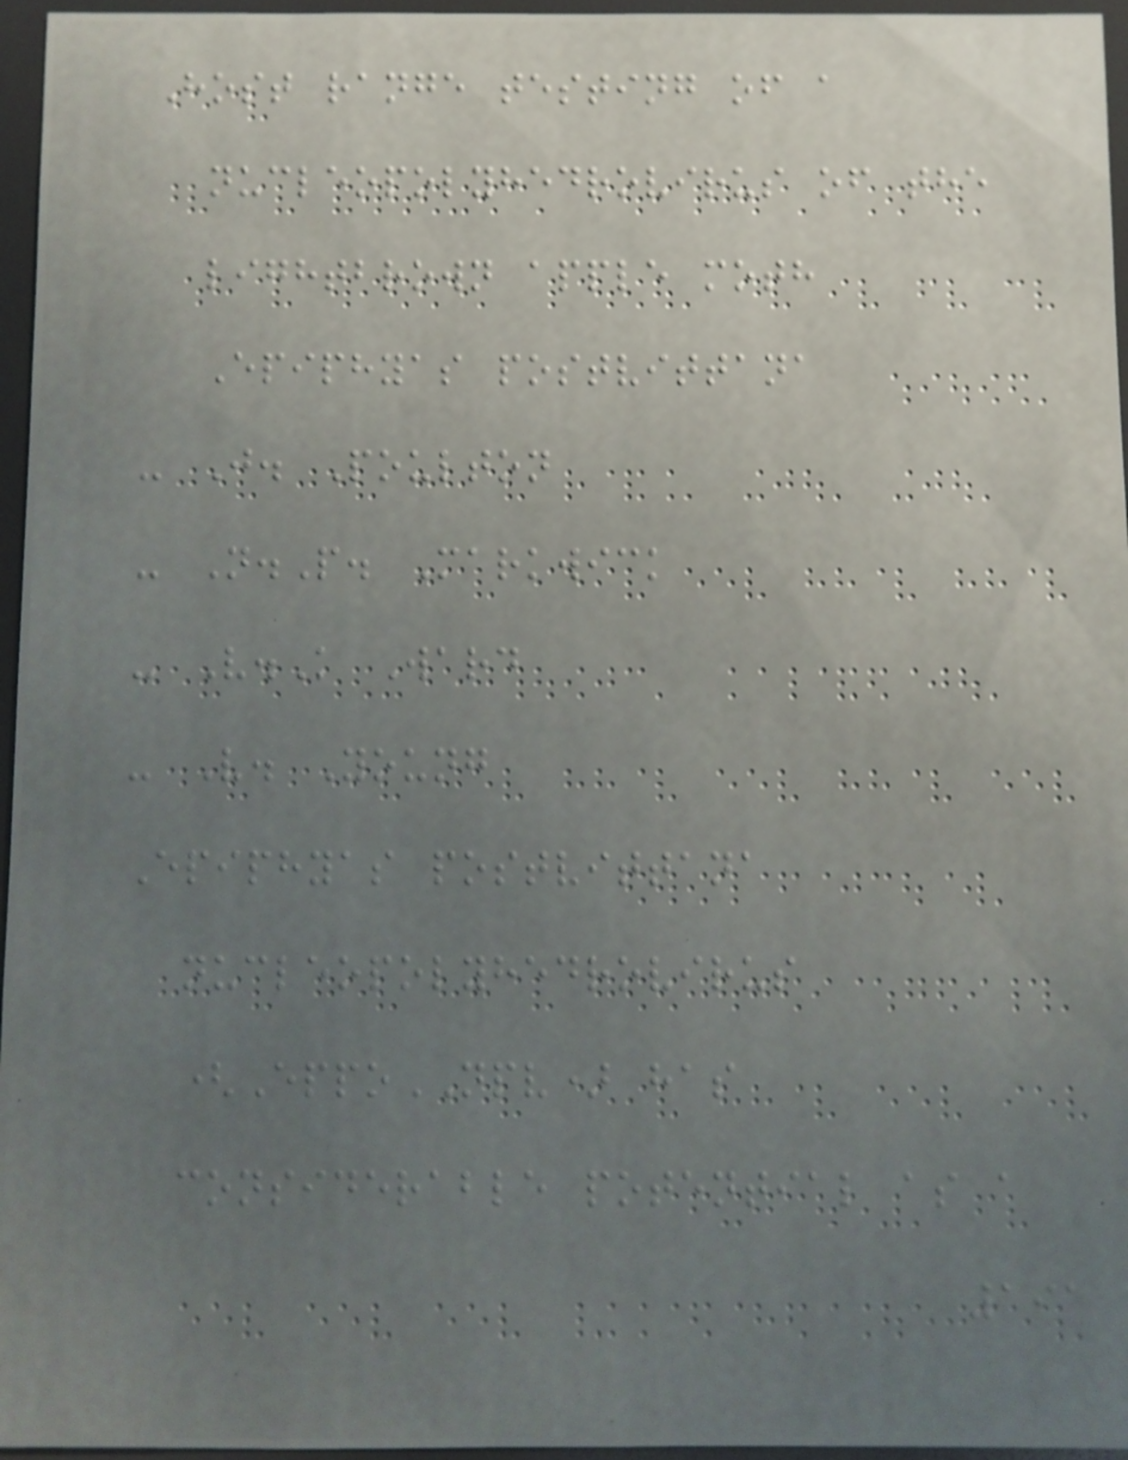Host range testing of a
nucleopolyhedrovirus of the
lightbrown apple moth
Epiphyas postvittana
- J. Poulton
- N.P. Markwick
- V.K Ward
- V. Young
Epiphyas postvittana
nucleopolyhedrovirus
(EppoNPV) has
considerable potential as a
191
